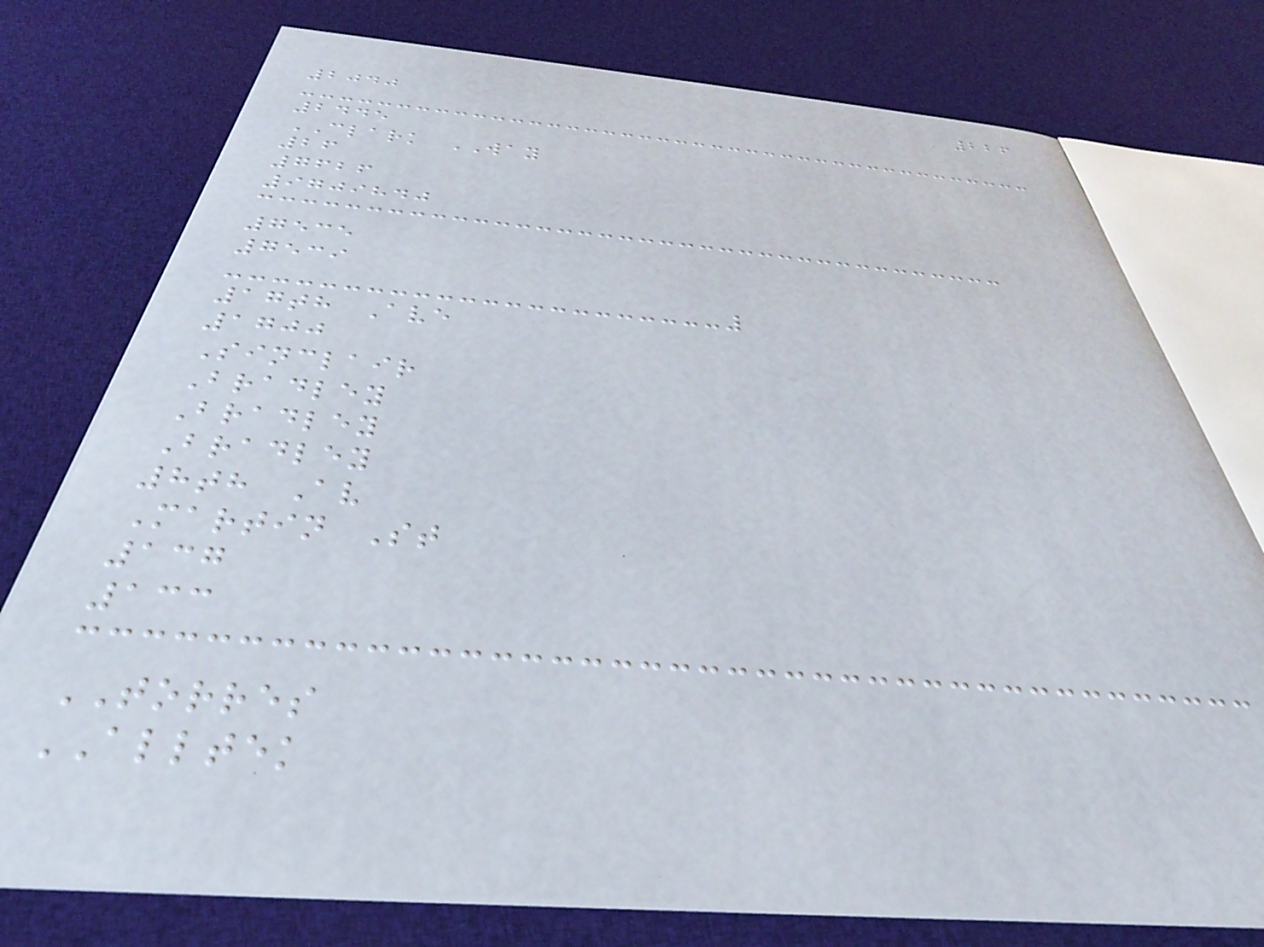226
2040
2445
CLARK WAY
26
7626
9709840
7535
7539
17th Ave
1700
Sinclair
Bradley
Bradley
Bradley
8th Av
Martin St
137
133
TORRES
ALLTEK
